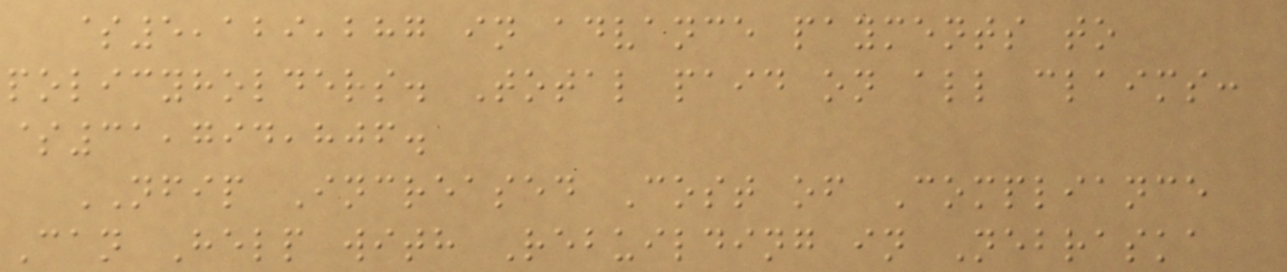$5,129,287 in advance payments to
policyholders. Total paid on all claims:
$31,794,806.
NFIP Increased Cost of Compliance
Can Help with Rebuilding in Nebraska
